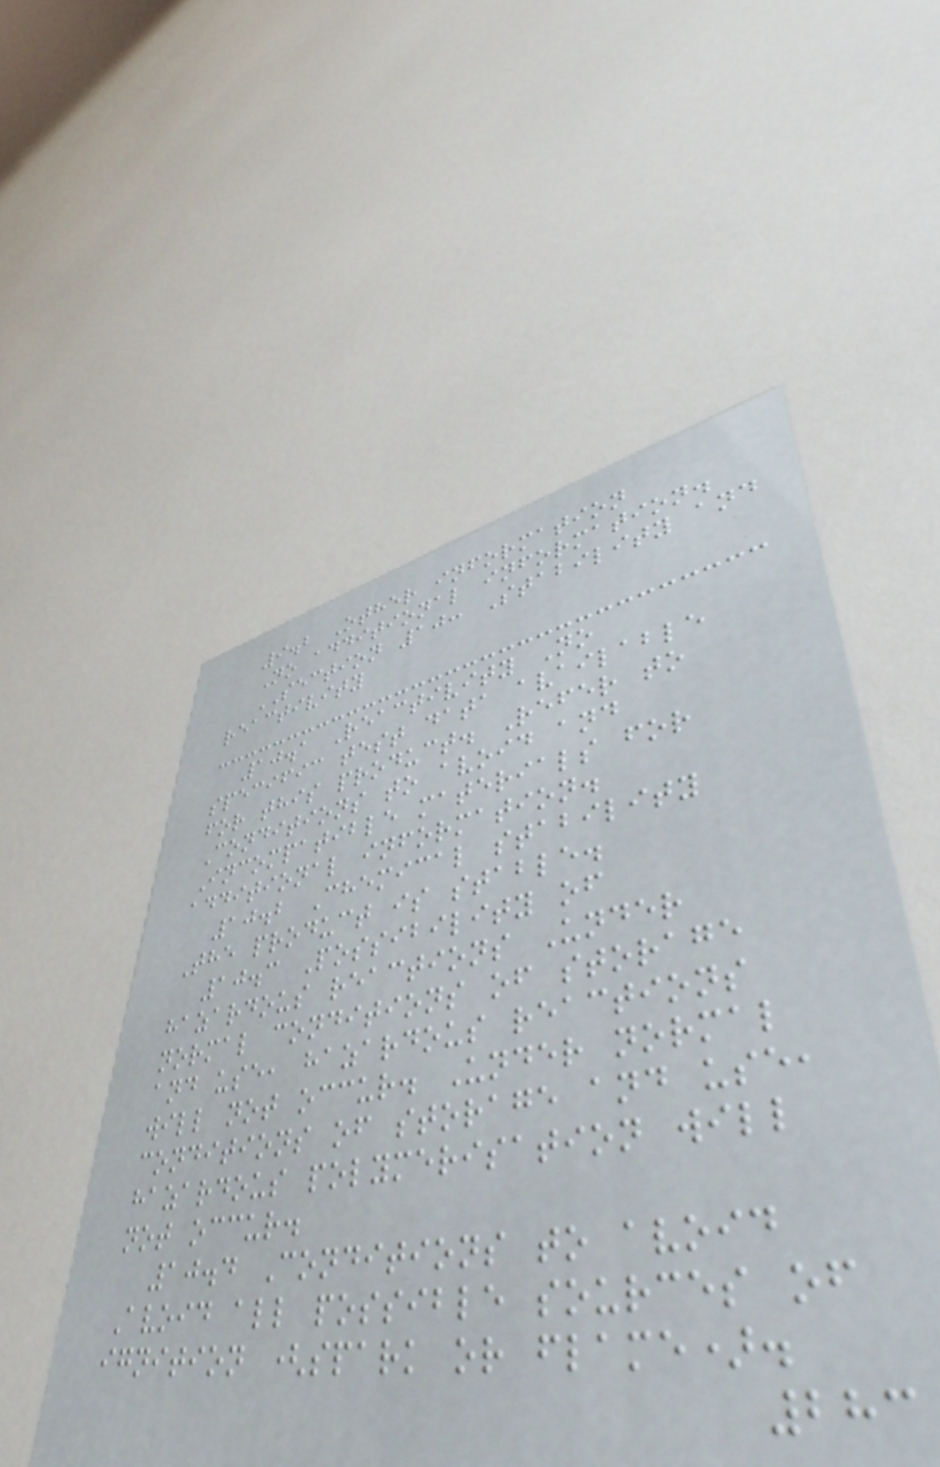9.2 Other information
No additional information.
SECTION 10: Stability and
reactivity
10.1 Reactivity No
specific test data available
for this product. Refer to
Conditions to avoid and
Incompatible materials for
additional information.
10.2 Chemical stability
The product is stable.
10.3 Possibility of
hazardous reactions Under
normal conditions of storage
and use, hazardous reactions
will not occur. Under normal
conditions of storage and use,
hazardous polymerisation will
not occur.
10.4 Conditions to avoid
Avoid all possible sources of
ignition (spark or flame).
283
